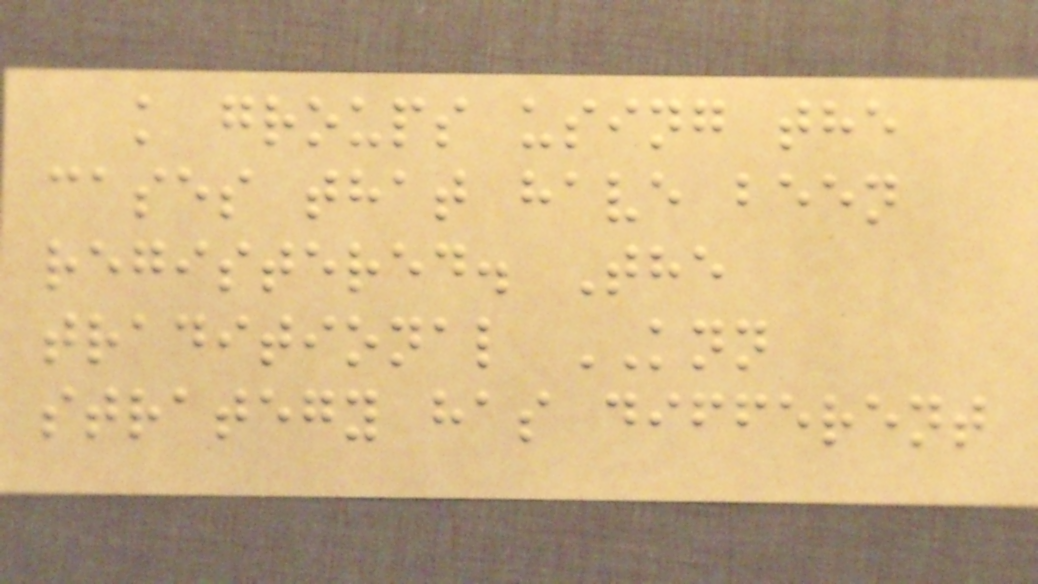k groups using the
cases that have been
registered. The
traditional KNN
strategy has different
